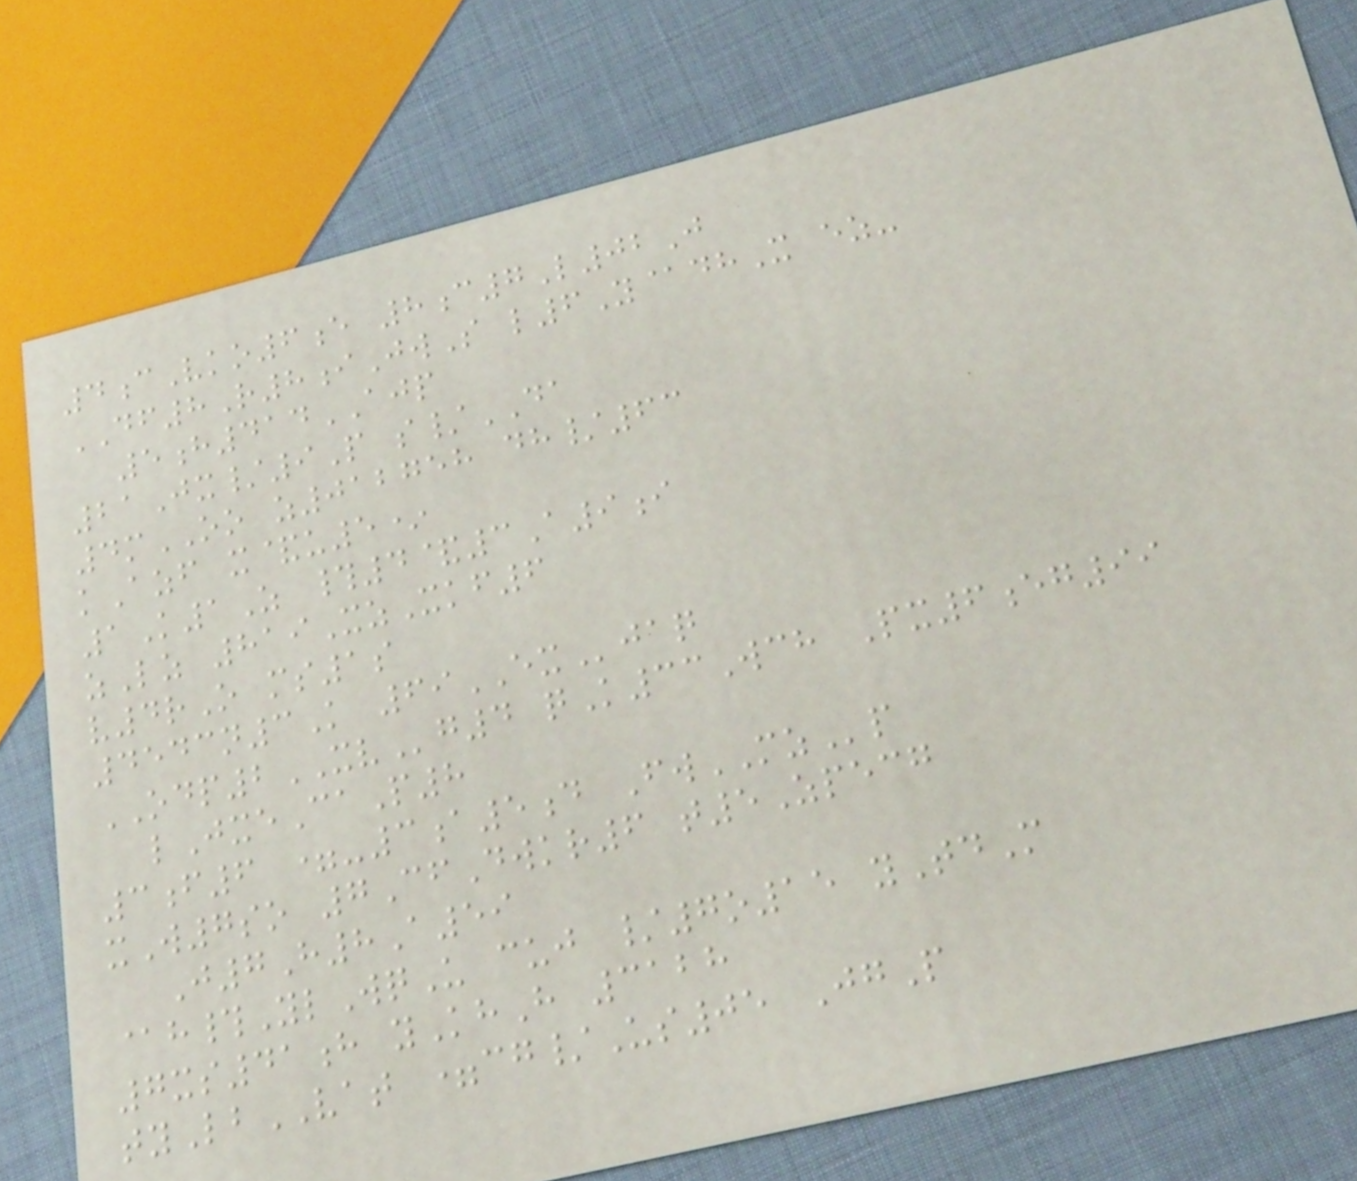4cVko6e 8c7L02J
DF8R8iJwS l6Y@dhX ez-
5h414AJP
21Jx/9P s/DA
4mOO z012758 dh/63
kAzf x&u5*
1K1Z #4&3A9i
zLz 819XzXkf6
v4rO ms1s
4543n3K 69EXjaq
ODP2XVg4 qK33Wch Px6eg99
lJxeCaP8
3f6 =-3a5d FwMZp
xW7so 7CfDwkr6 t5Zpecg
J7H8A59
@h#YlWqU cuj /7o15 yTdM
7xs41h yKhH 3128
tyLbVAT =cg/Us05 JgP
